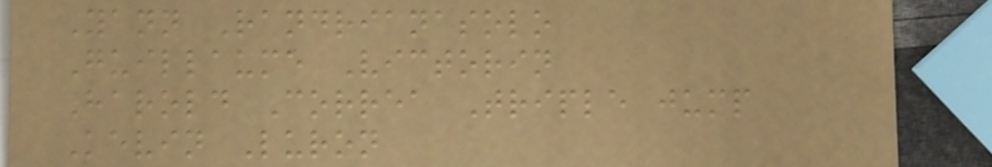Yann Randrianasolo
Guillaume Victorin
Harold Correa Triple jump
Kevin Luron
